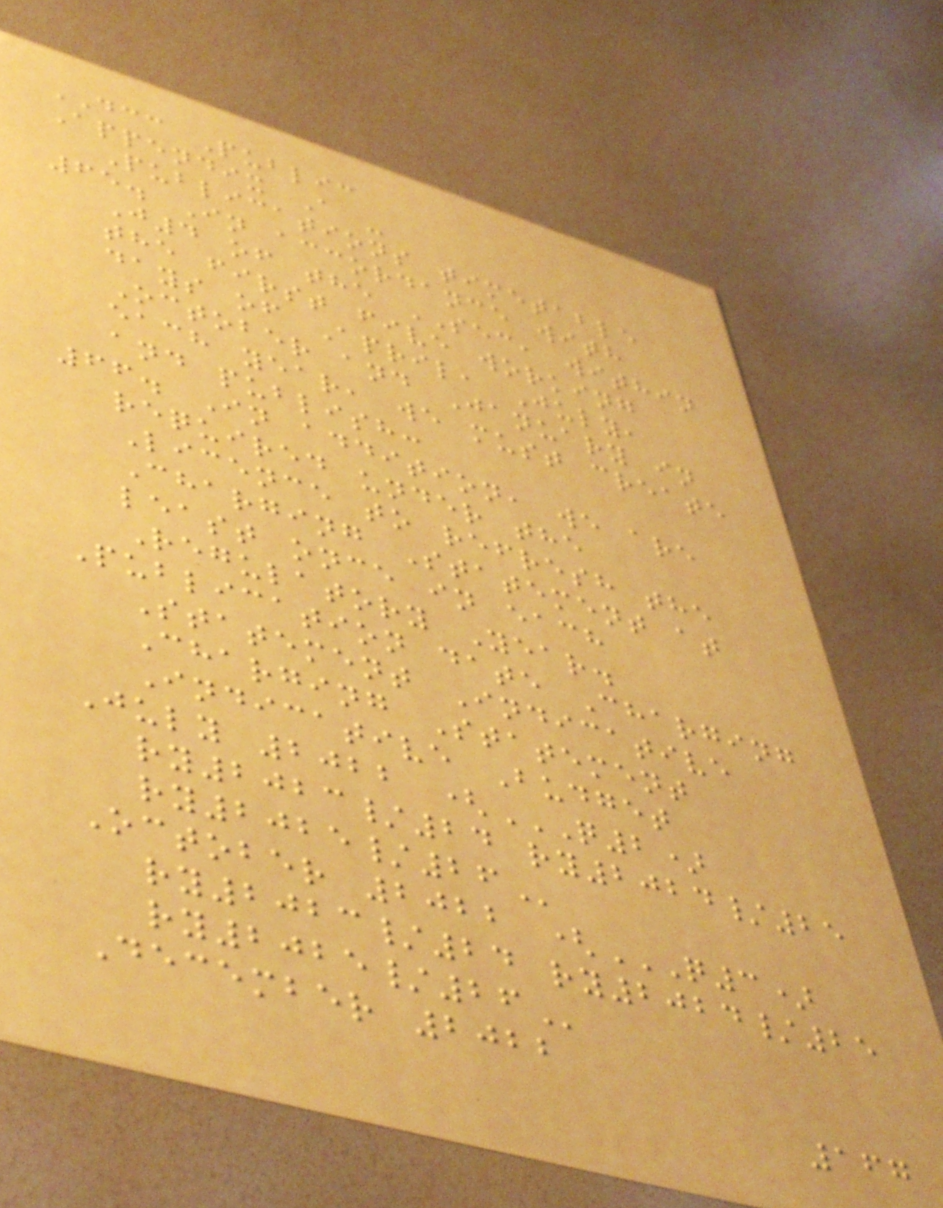DCC Public
Appendix A -
Publications timetable
65. In accordance with
J4 of the SEC, within
the first five working
days of April, July,
October and January in
each year, we must create
and publish:
66. In addition, we are
required under the
Licence to refresh the
Charging Statement at
least once in each
Regulatory Year.
Publication date Charging
Statement Indicative
Charging Statement
Indicative Budget
July 2022 (Q2)
RY2023/24 RY2024/25
RY2025/26
October 2022 (Q3)
RY2023/24 RY2024/25
RY2025/26
December 2022
167
